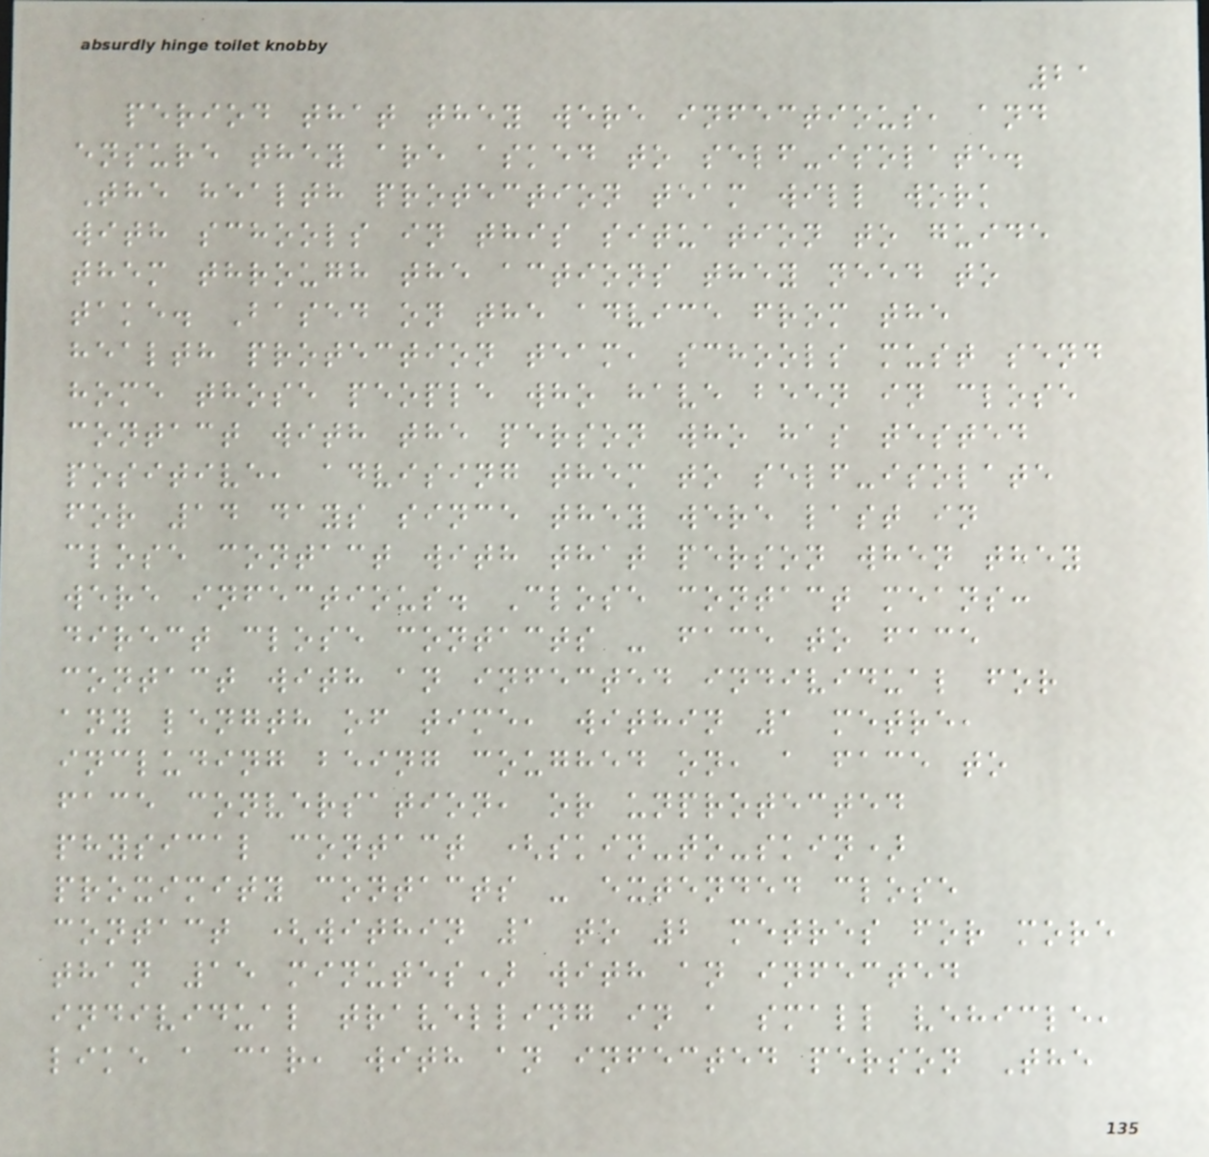21
period that they were infectious, and
ensure they are asked to self-isolate.
The health protection team will work
with schools in this situation to guide
them through the actions they need to
take. Based on the advice from the
health protection team, schools must send
home those people who have been in close
contact with the person who has tested
positive, advising them to self-isolate
for 14 days since they were last in
close contact with that person when they
were infectious. Close contact means:
direct close contacts - face to face
contact with an infected individual for
any length of time, within 1 metre,
including being coughed on, a face to
face conversation, or unprotected
physical contact (skin-to-skin)
proximity contacts - extended close
contact (within 1 to 2 metres for more
than 15 minutes) with an infected
individual travelling in a small vehicle,
like a car, with an infected person The
